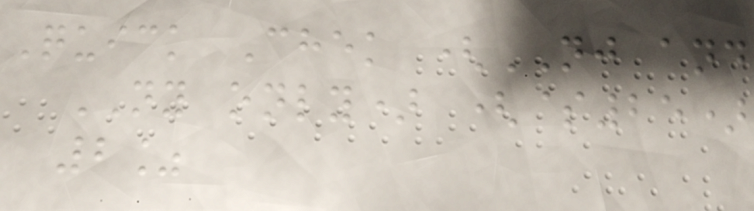Quick Chek (NJ and
NY only) ($25)
2%
